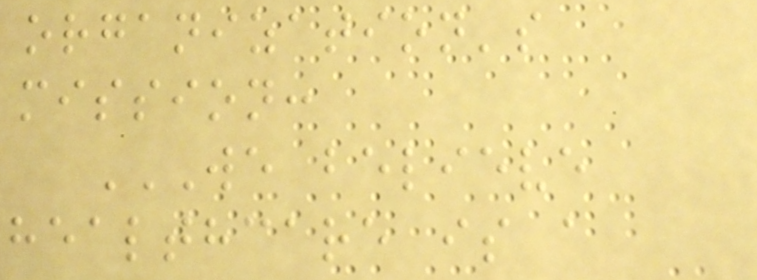organization's
mission:
WE BELIEVE
HEALTHCARE IS A
